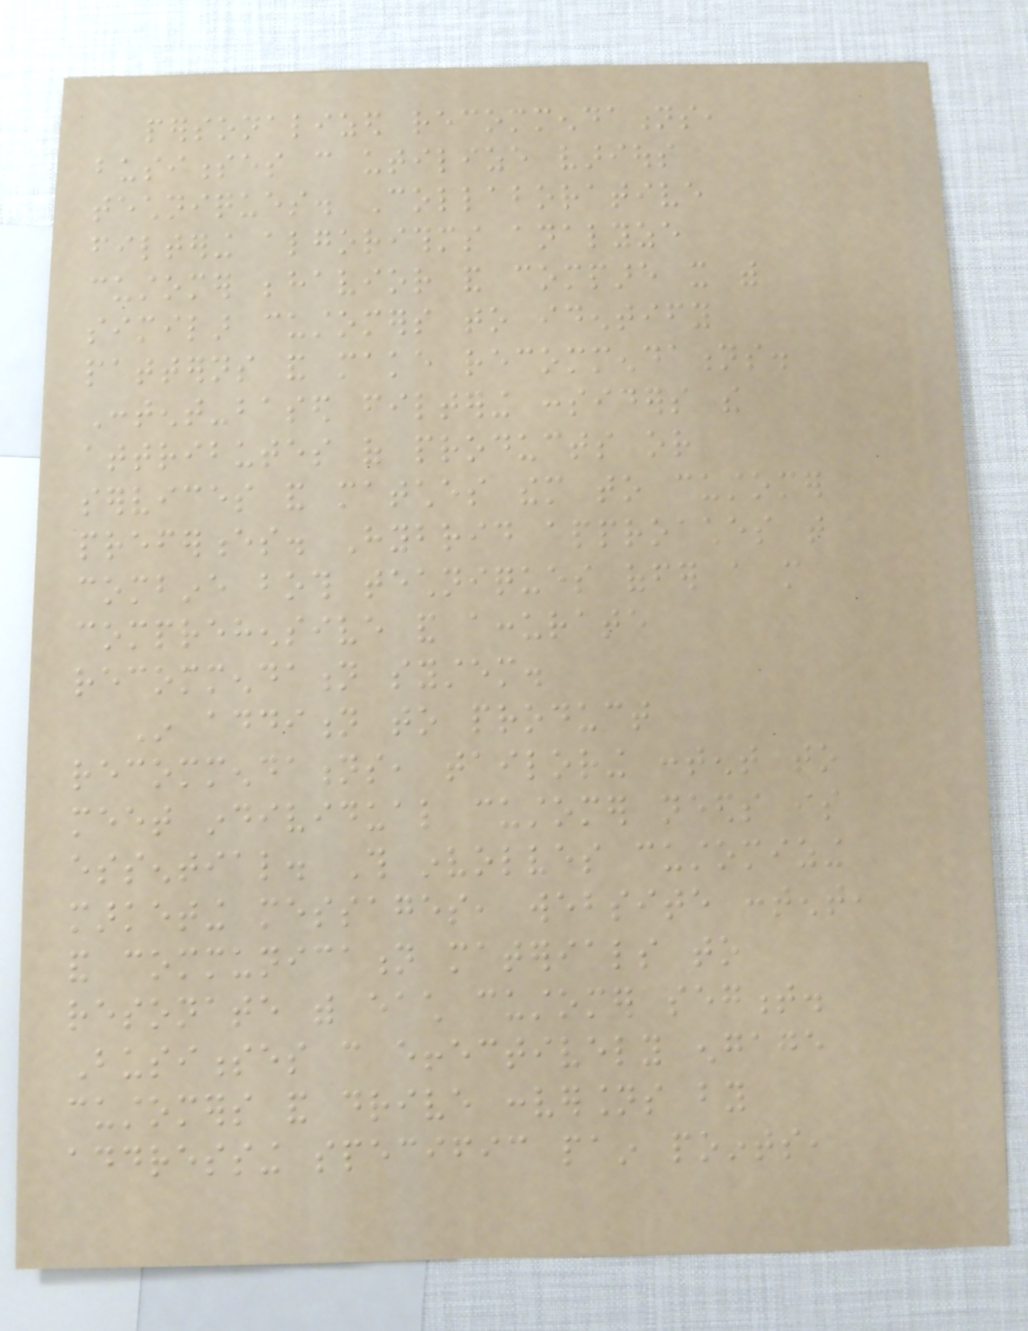personalized recommendations,
businesses can utilize various
techniques. Collaborative
filtering algorithms analyze
customer behavior and compare it with
similar customers to identify
patterns and make recommendations.
Content-based filtering considers the
attributes of products or
services and matches them to customer
preferences. Hybrid approaches that
combine both techniques offer a more
comprehensive and accurate
recommendation system.
In addition to product
recommendations, tailoring content to
meet individual customer needs is
essential. This involves customizing
marketing messages, website content,
and communication materials to
resonate with each customer segment.
Businesses can effectively engage
customers and drive conversions by
addressing specific pain points,
